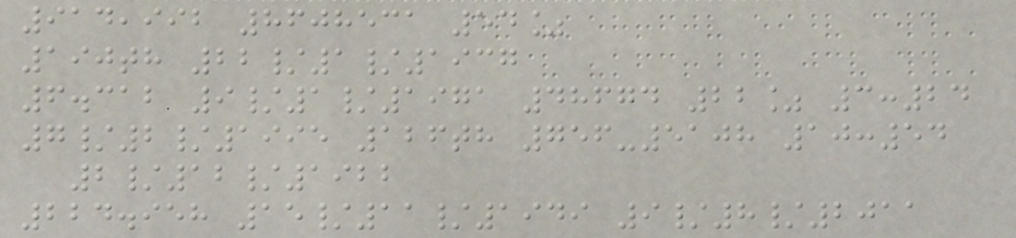914,992 8608531 54%
190th 22/1/1937
6.312 9/1/1971 48674 22% 3:24
7/2/1995 126th 756-5108 10:54
2/12/1922
224.958 15/11/1949 9/8/2011
